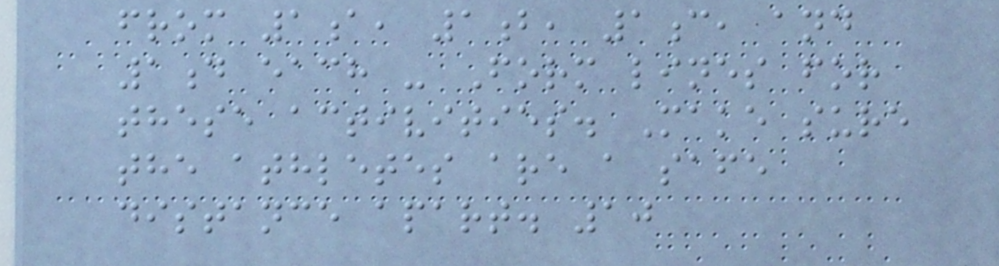from 1a, 1b, 1c, and
1d each - Form lines for
these activities. Make sure
the athletes are a safe
distance apart. 10
